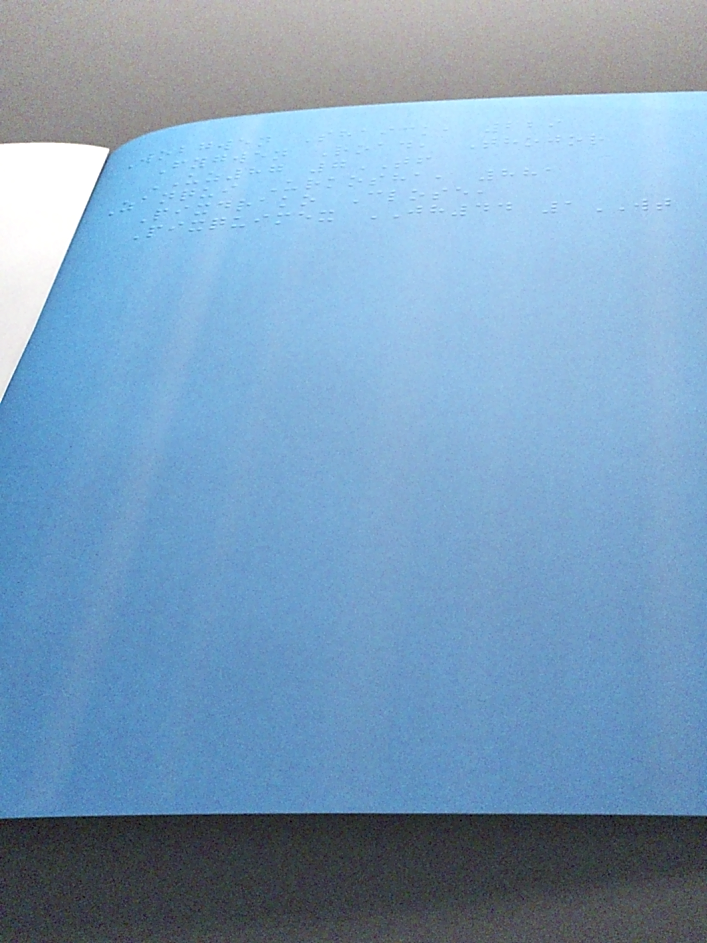Wobgwen Shaick, 229
Fygwen Road, Thojor
UZ87 7TF
Zanqui Urkosha, 881
Pixdrako Close,
Pixquimex JH44 1WT
